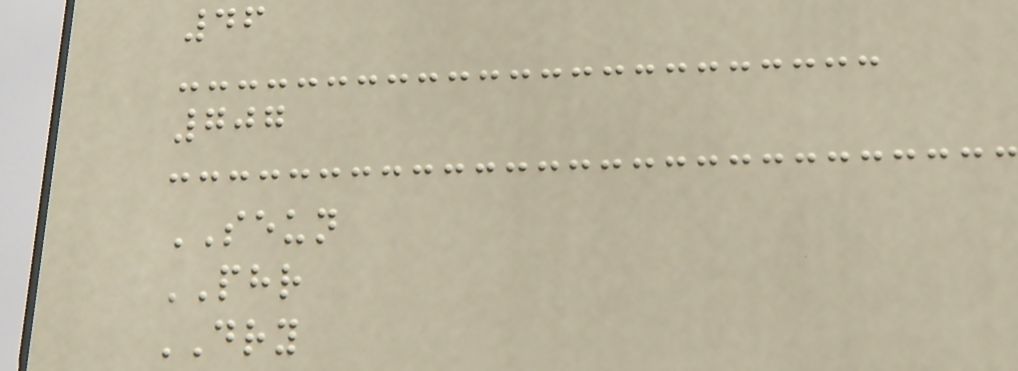46
707
SEUN
PHR
DRY
